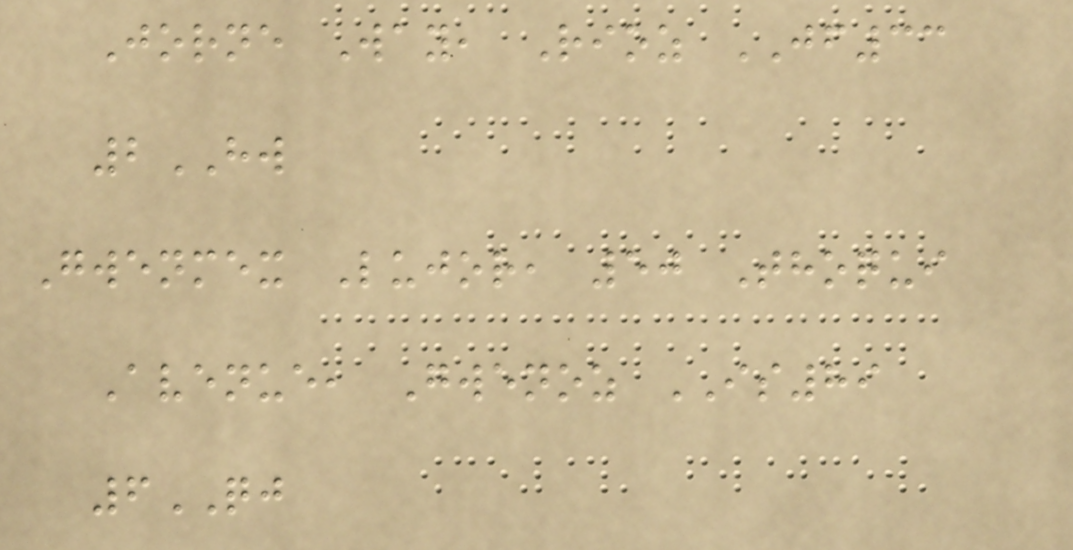Jorne Way, Rioz JF33
2HW
Gwenmex Lujor, 50 Thoqui
Avenue, Gwenoz IS89
6QJ
